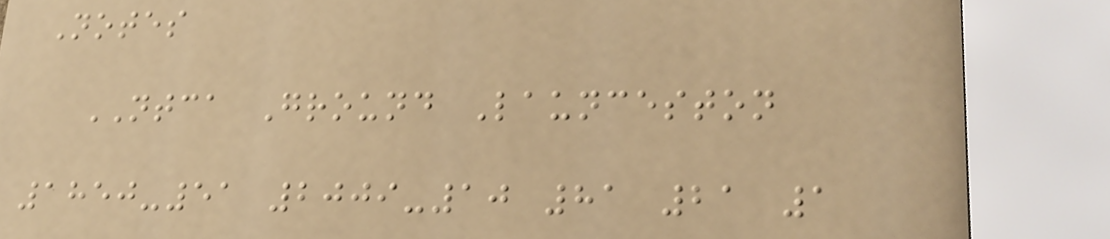Notes
NTCA Ground Launceston
1850-51 2009-10 81 21 1
